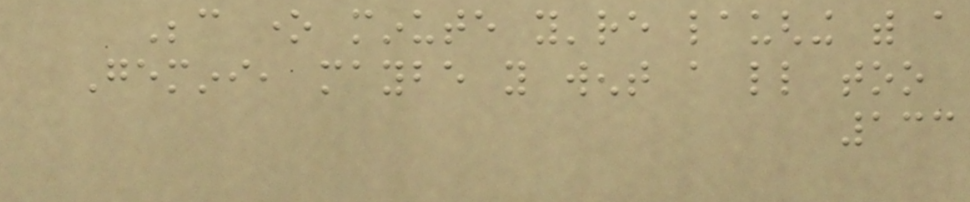Because one minute you're laughing with a
Gemini, maybe you went a little too
133
